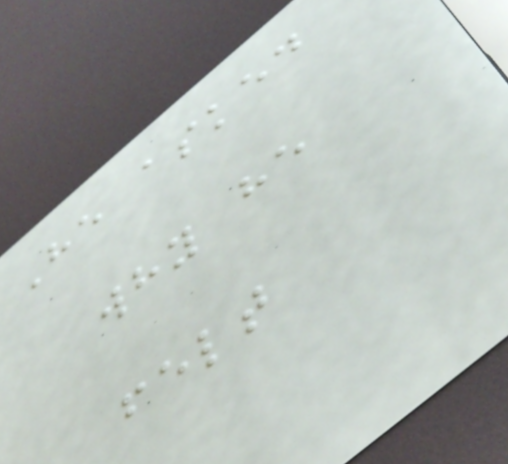He asked
why he
felt
